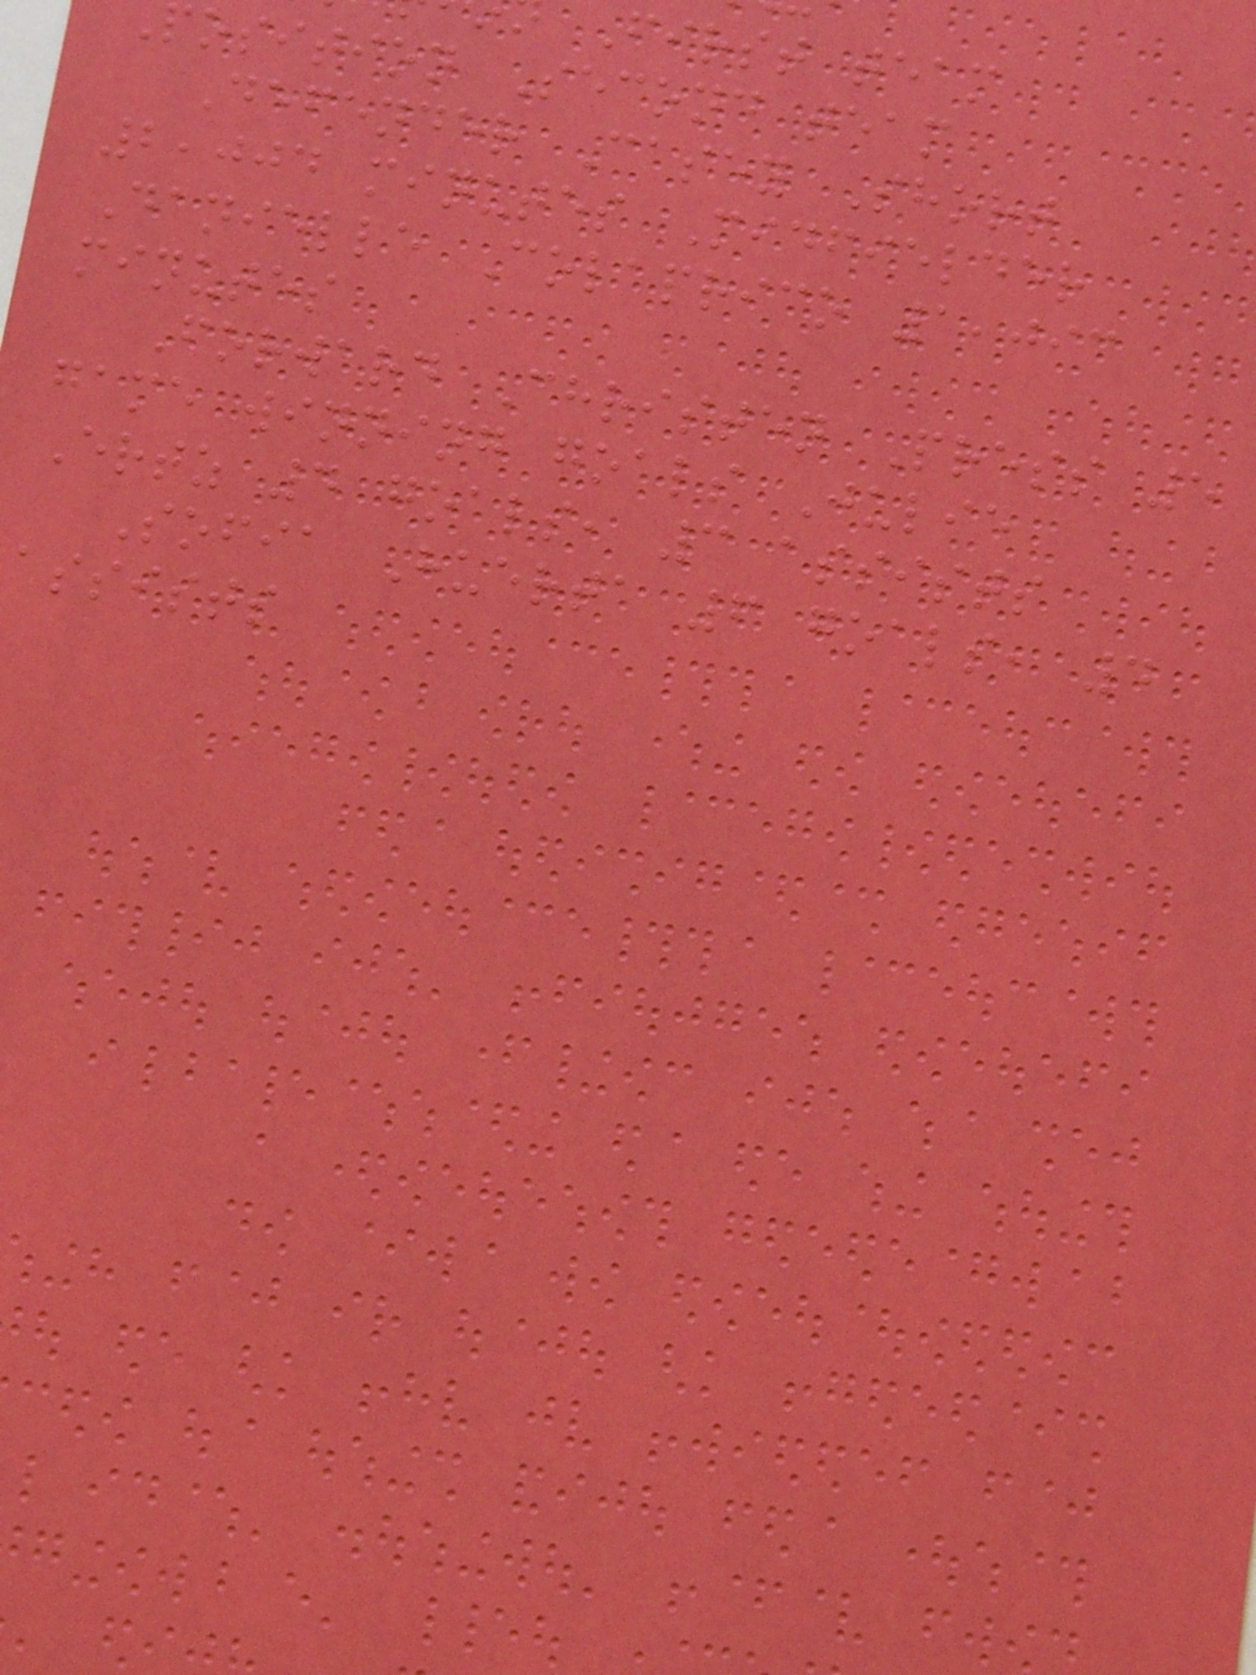First team
position Second team
Defender Casey Short
2,004 minutes Midfielder
Danielle Colaprico 1,093
minutes
Forward Christen Press 5
game winning goals Julie
Ertz 4 goals, 3 assists
Sofia Huerta 6 goals, 4
assists
